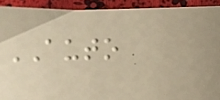AUTO
